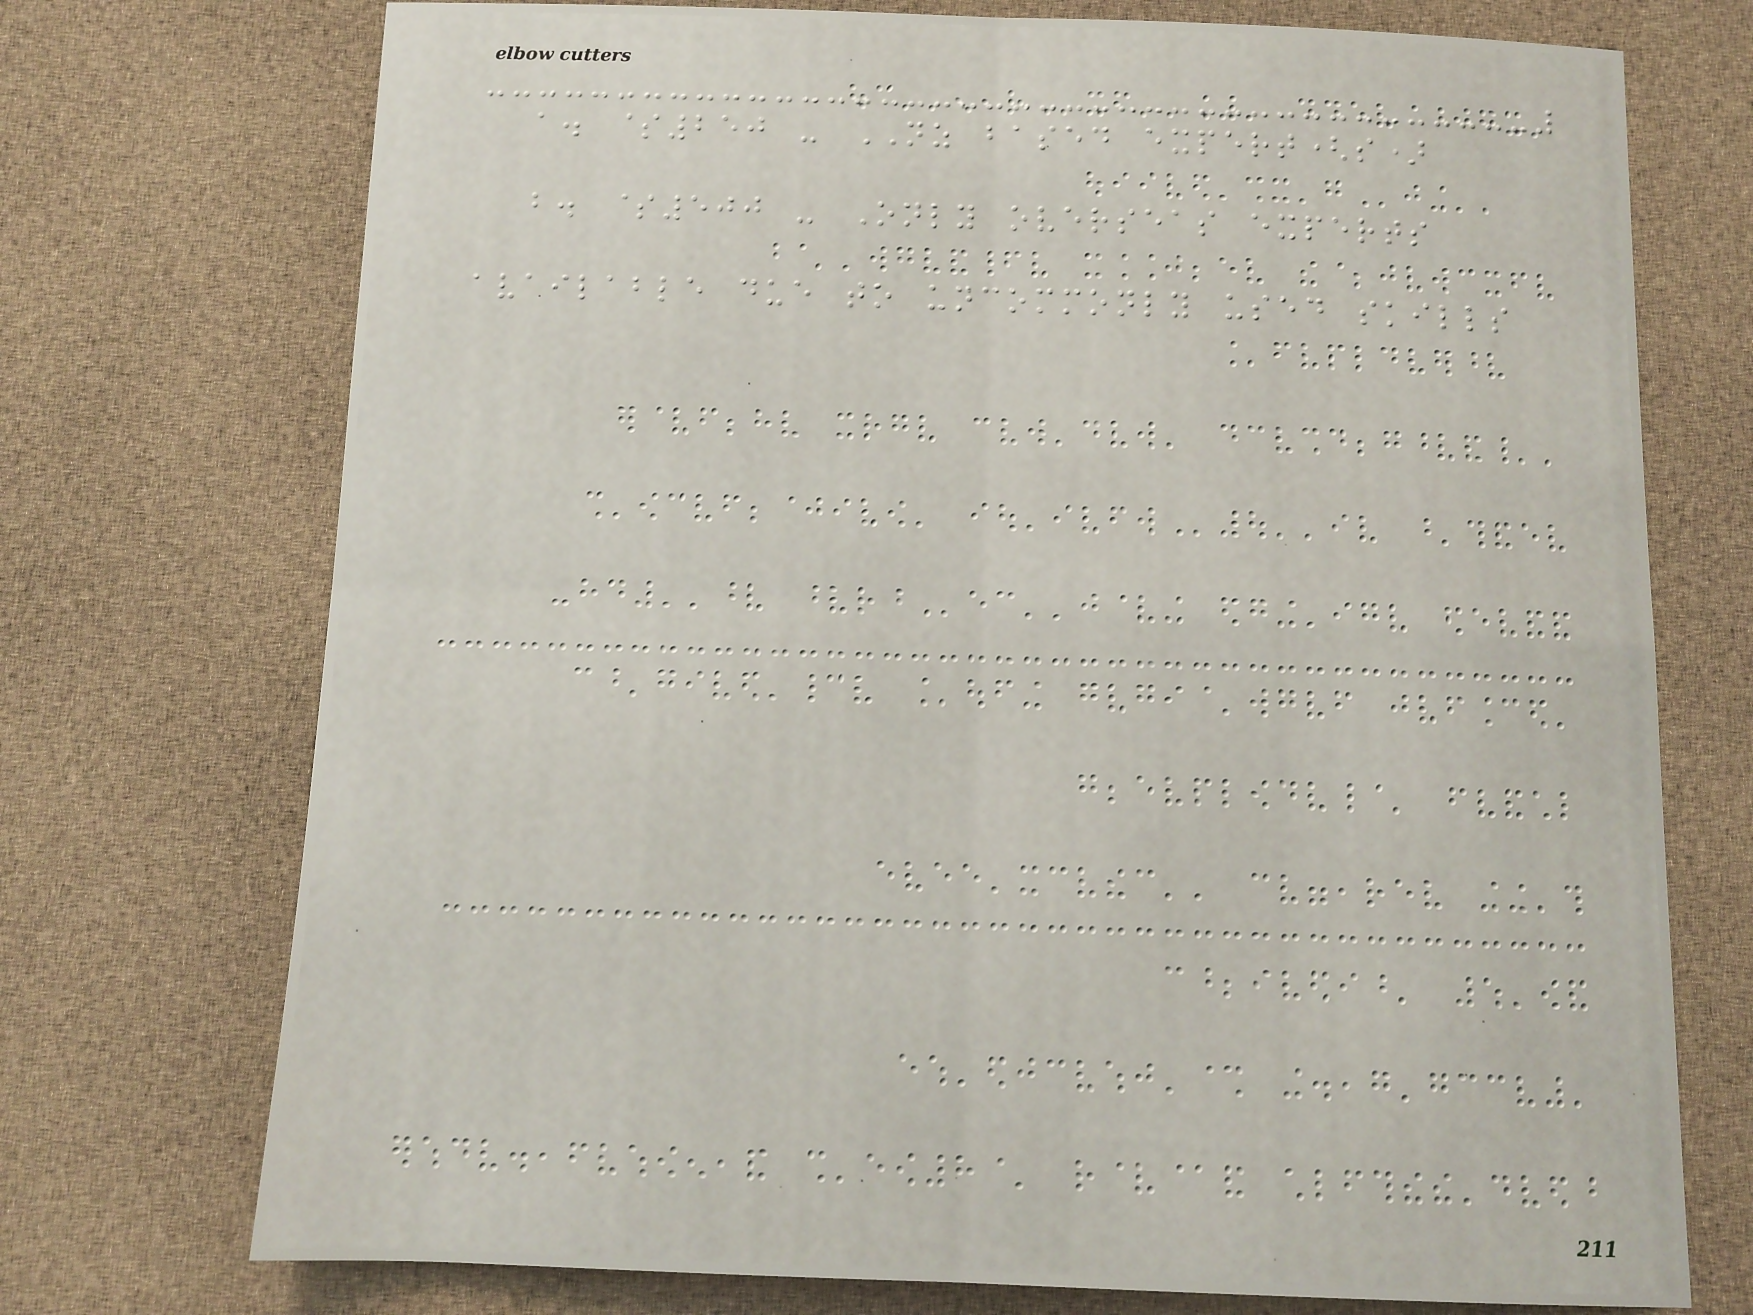a. $250 - NZ based expert(s)
b. $500 - Only overseas experts
available due to uncommonly used skills
